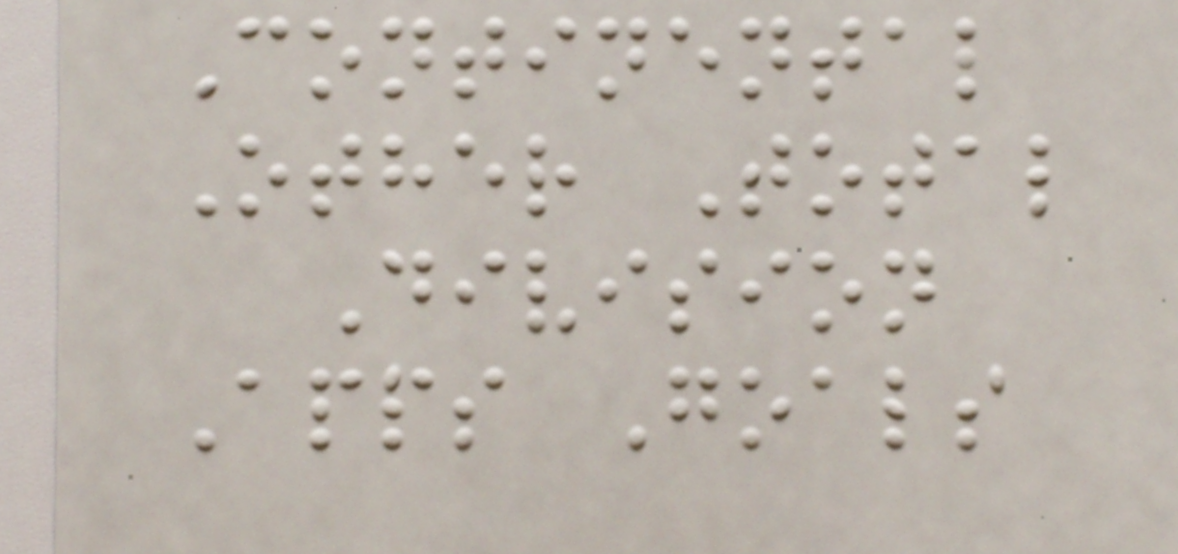Continental
Other Total
Division
Apps Goals
